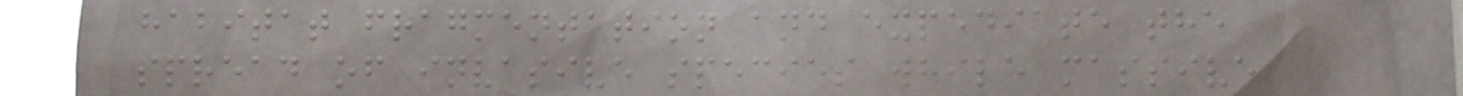habitat fragmentation and expediate the
spread of invasive species while massive
